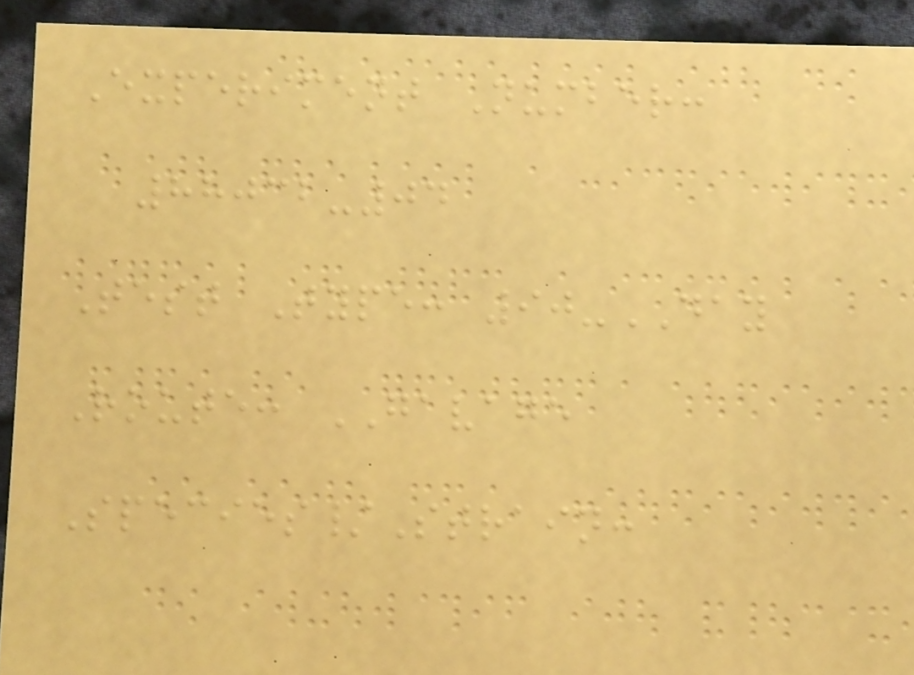Experiment Number:
88032-04
Test Type: 90-DAY
Route: GAVAGE
Species/Strain:
